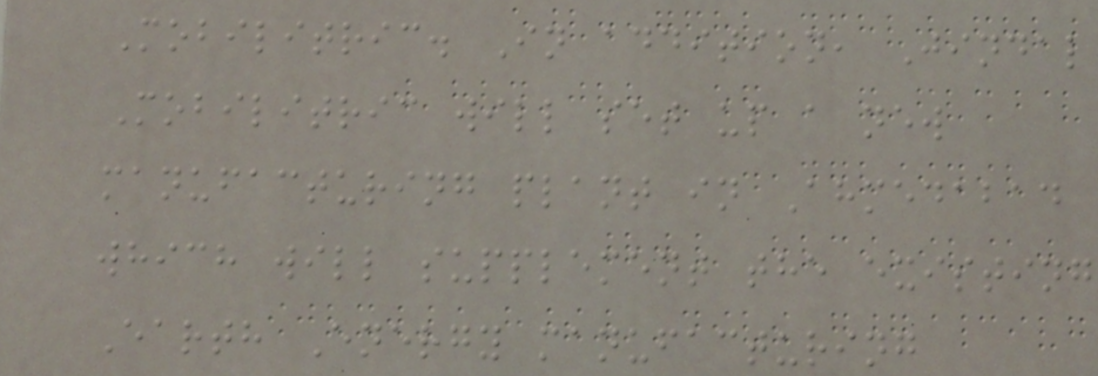Mobilitric. In addition, Jindal
Mobilitric will set up a new
manufacturing plant in Ahmedabad
which will supplement the existing
Earth Energy manufacturing
